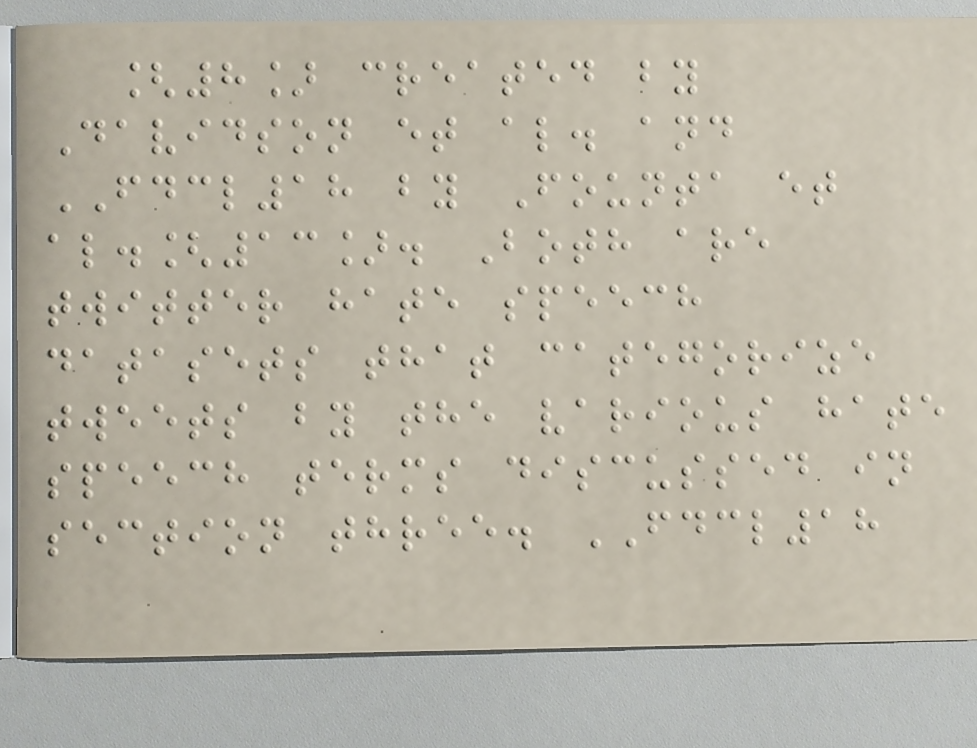[8] created by
Davidson et al. and
FDCL18 by Founta et
al.[13]. Both are
twitter hate speech
datasets that categorize
tweets by the various hate
speech terms discussed in
section three. FDCL18
